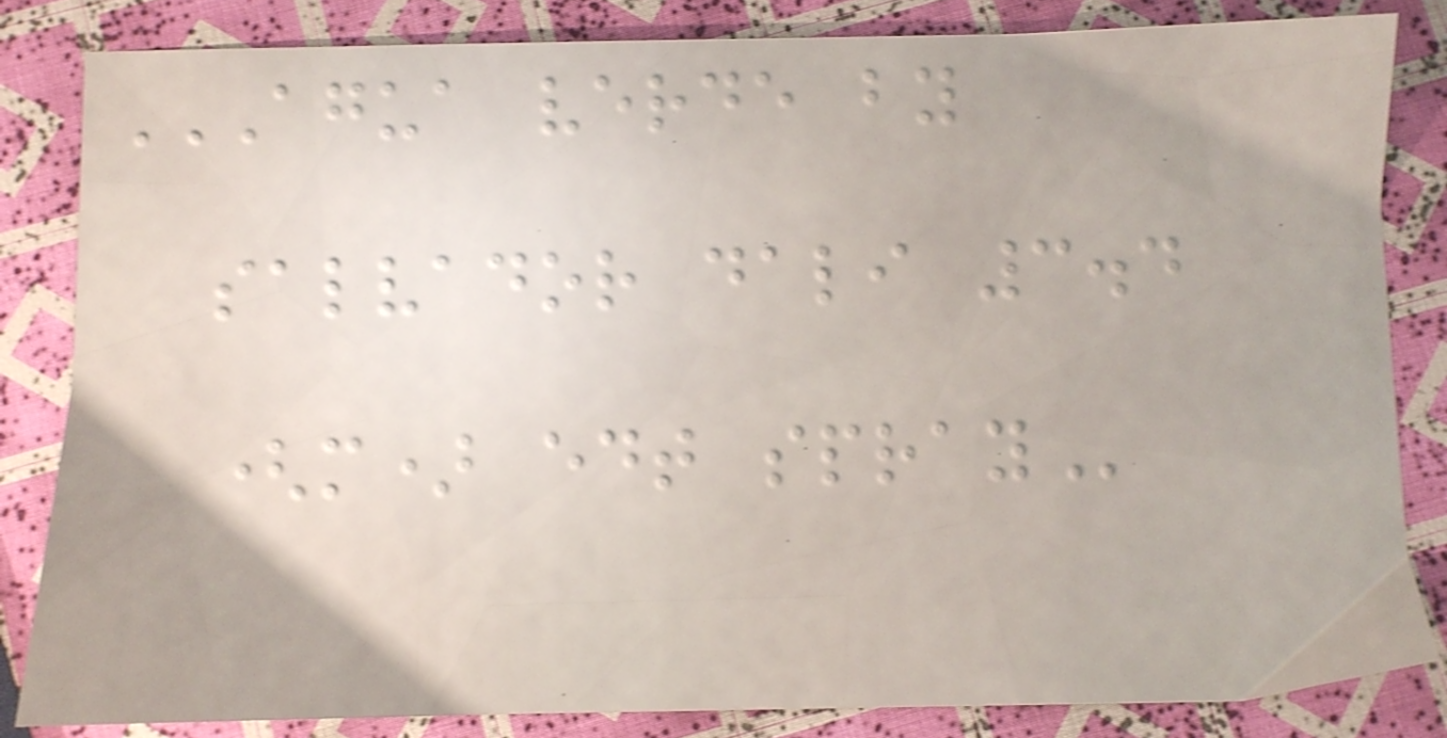AGUA VERDE BY
SALVADOR DALI 3.4
(M) EDT SPRAY
